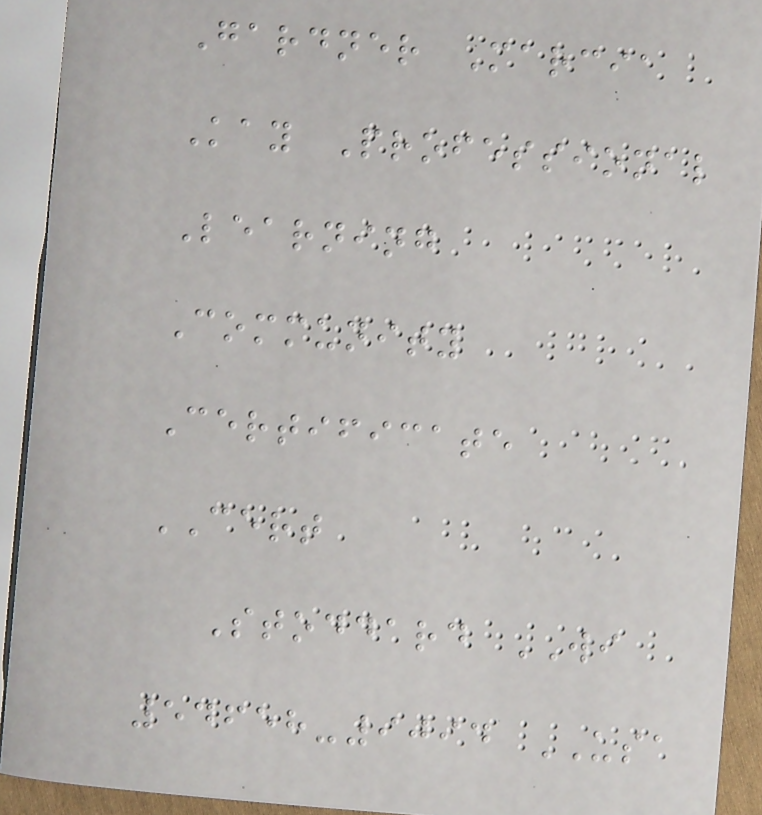Gardner Marcia
Kay Professional
Learning
Community
Certificate
CERT
Stoddard WI
54658-9094 USA
